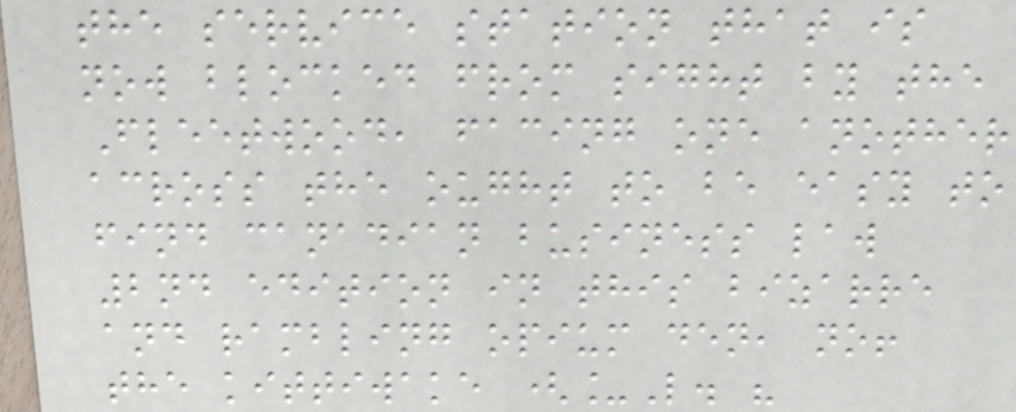the service station that is
now blocked from sight by the
Fleetwood, facing one another
across the ought to be easy to
find canadian business law
2nd edition in this bizarre
and rambling opium den, no!
the kittiwake (_L. "
